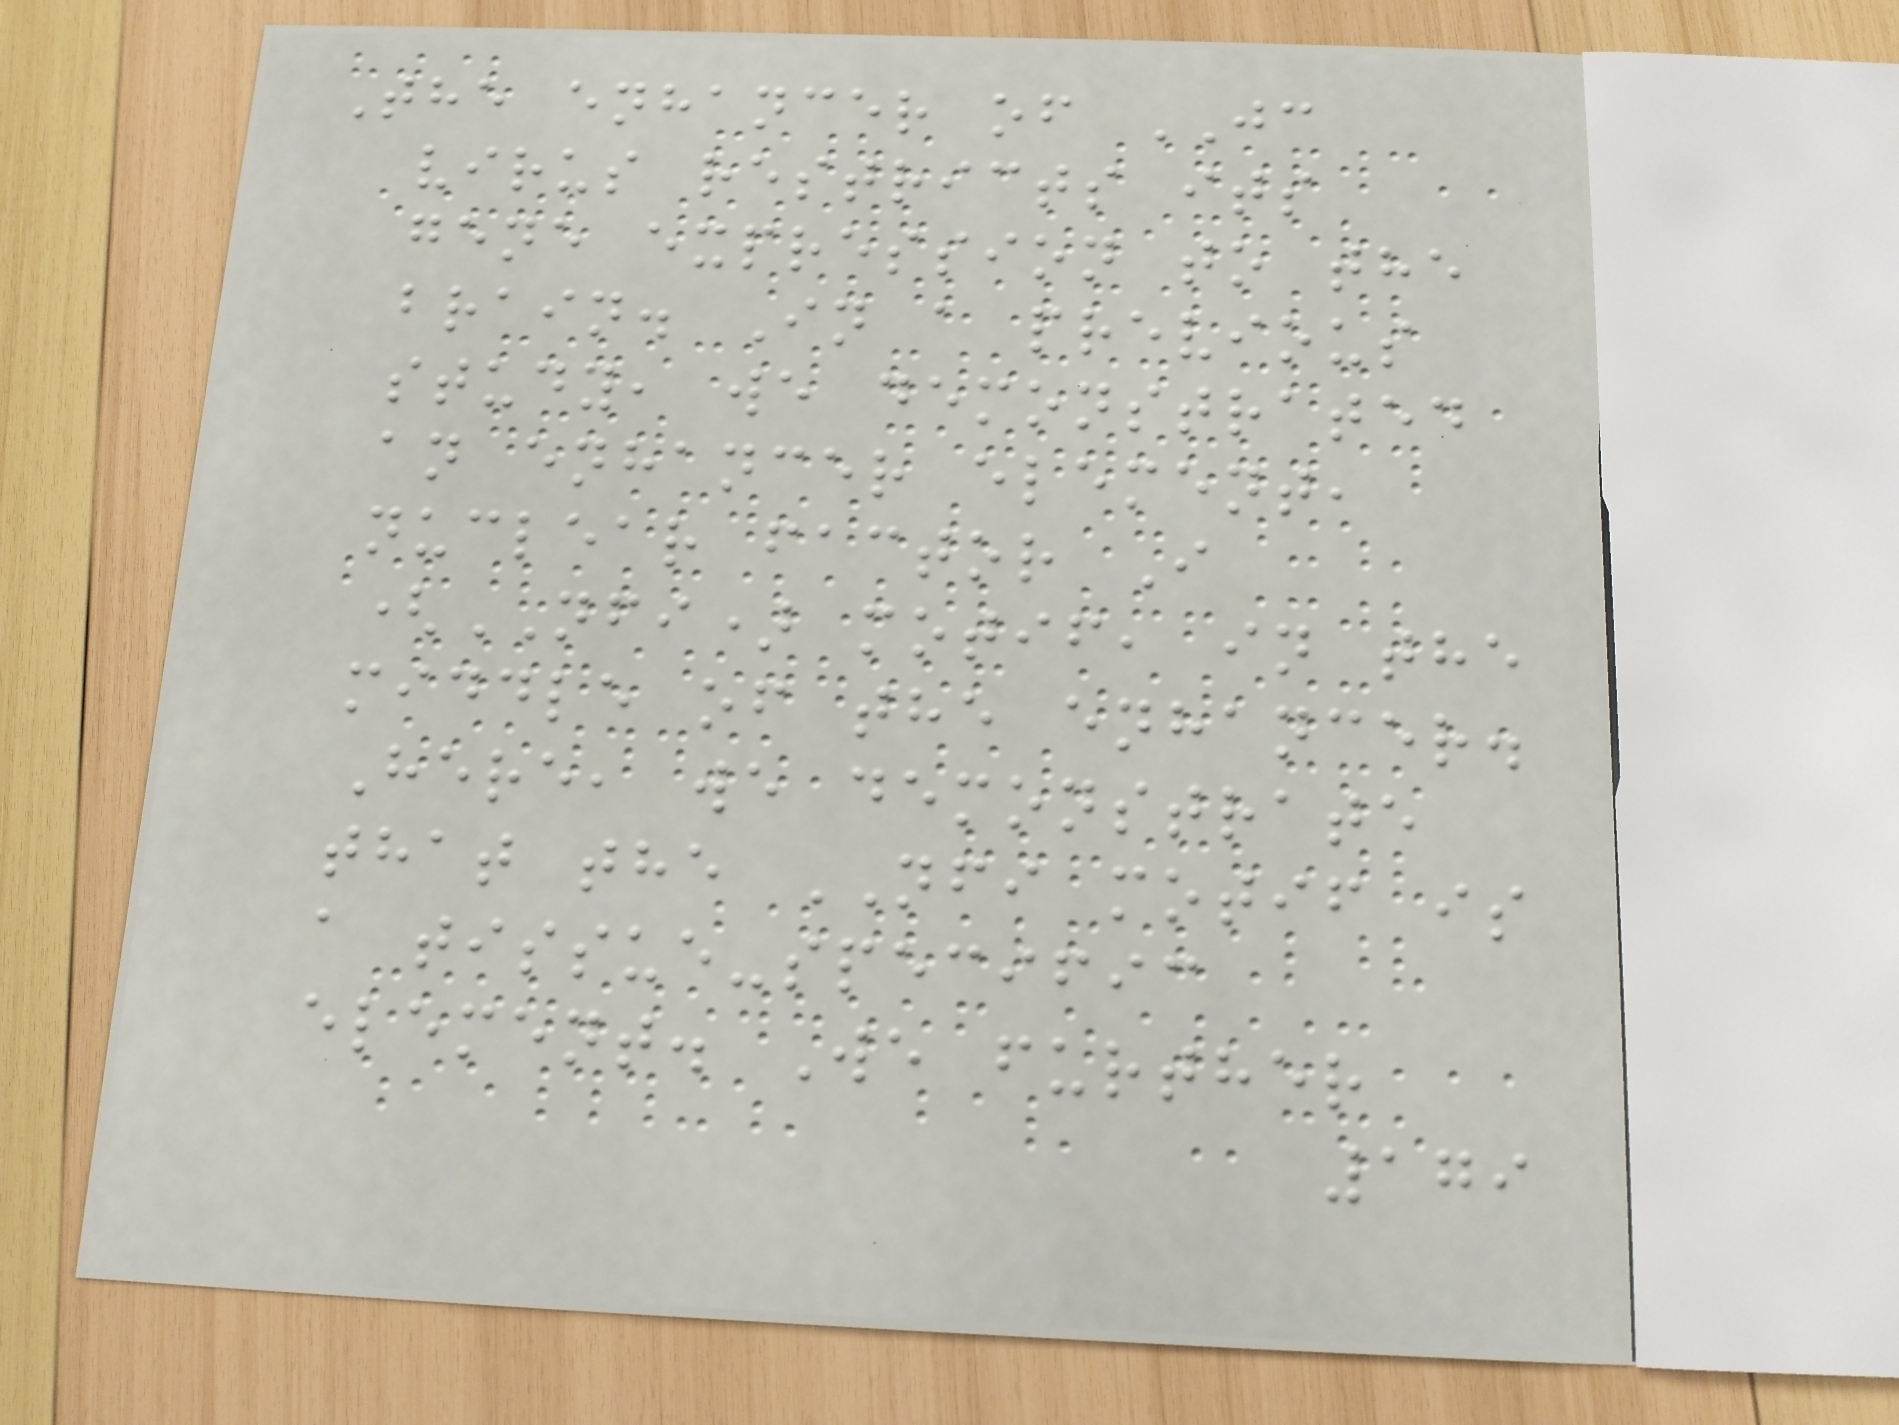The enhancer of JC
virus restricts its
gene expression to the
brain. In a previous
study, we demonstrated
an enhancer element,
nuclear factor I
(NFI) motif, in the
middle of the enhancer.
Here, we demonstrate
that the NFI motif is
a tissue-specific
element. We further
179
